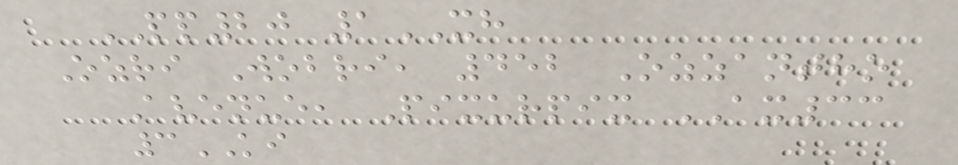PP20 1XH
Ozri Wobri, 452 Ozzantho
Avenue, Pixurpix AX33
3KI
